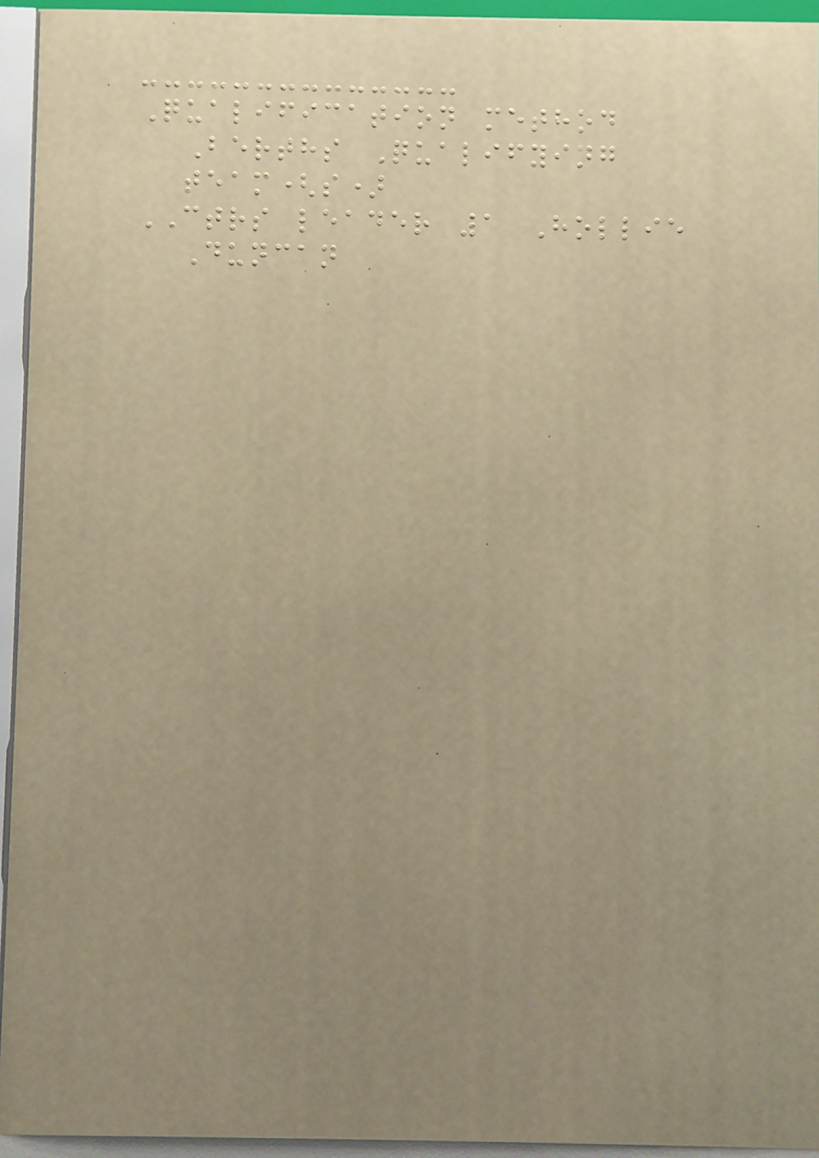Qualification method
Berths Qualifying
team(s)
CTRS leader 1 Hollie
Duncan
